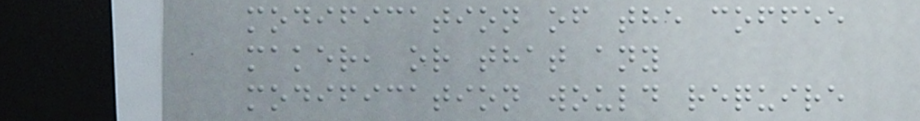modification of the coffee
maker, or that any
modification would require
